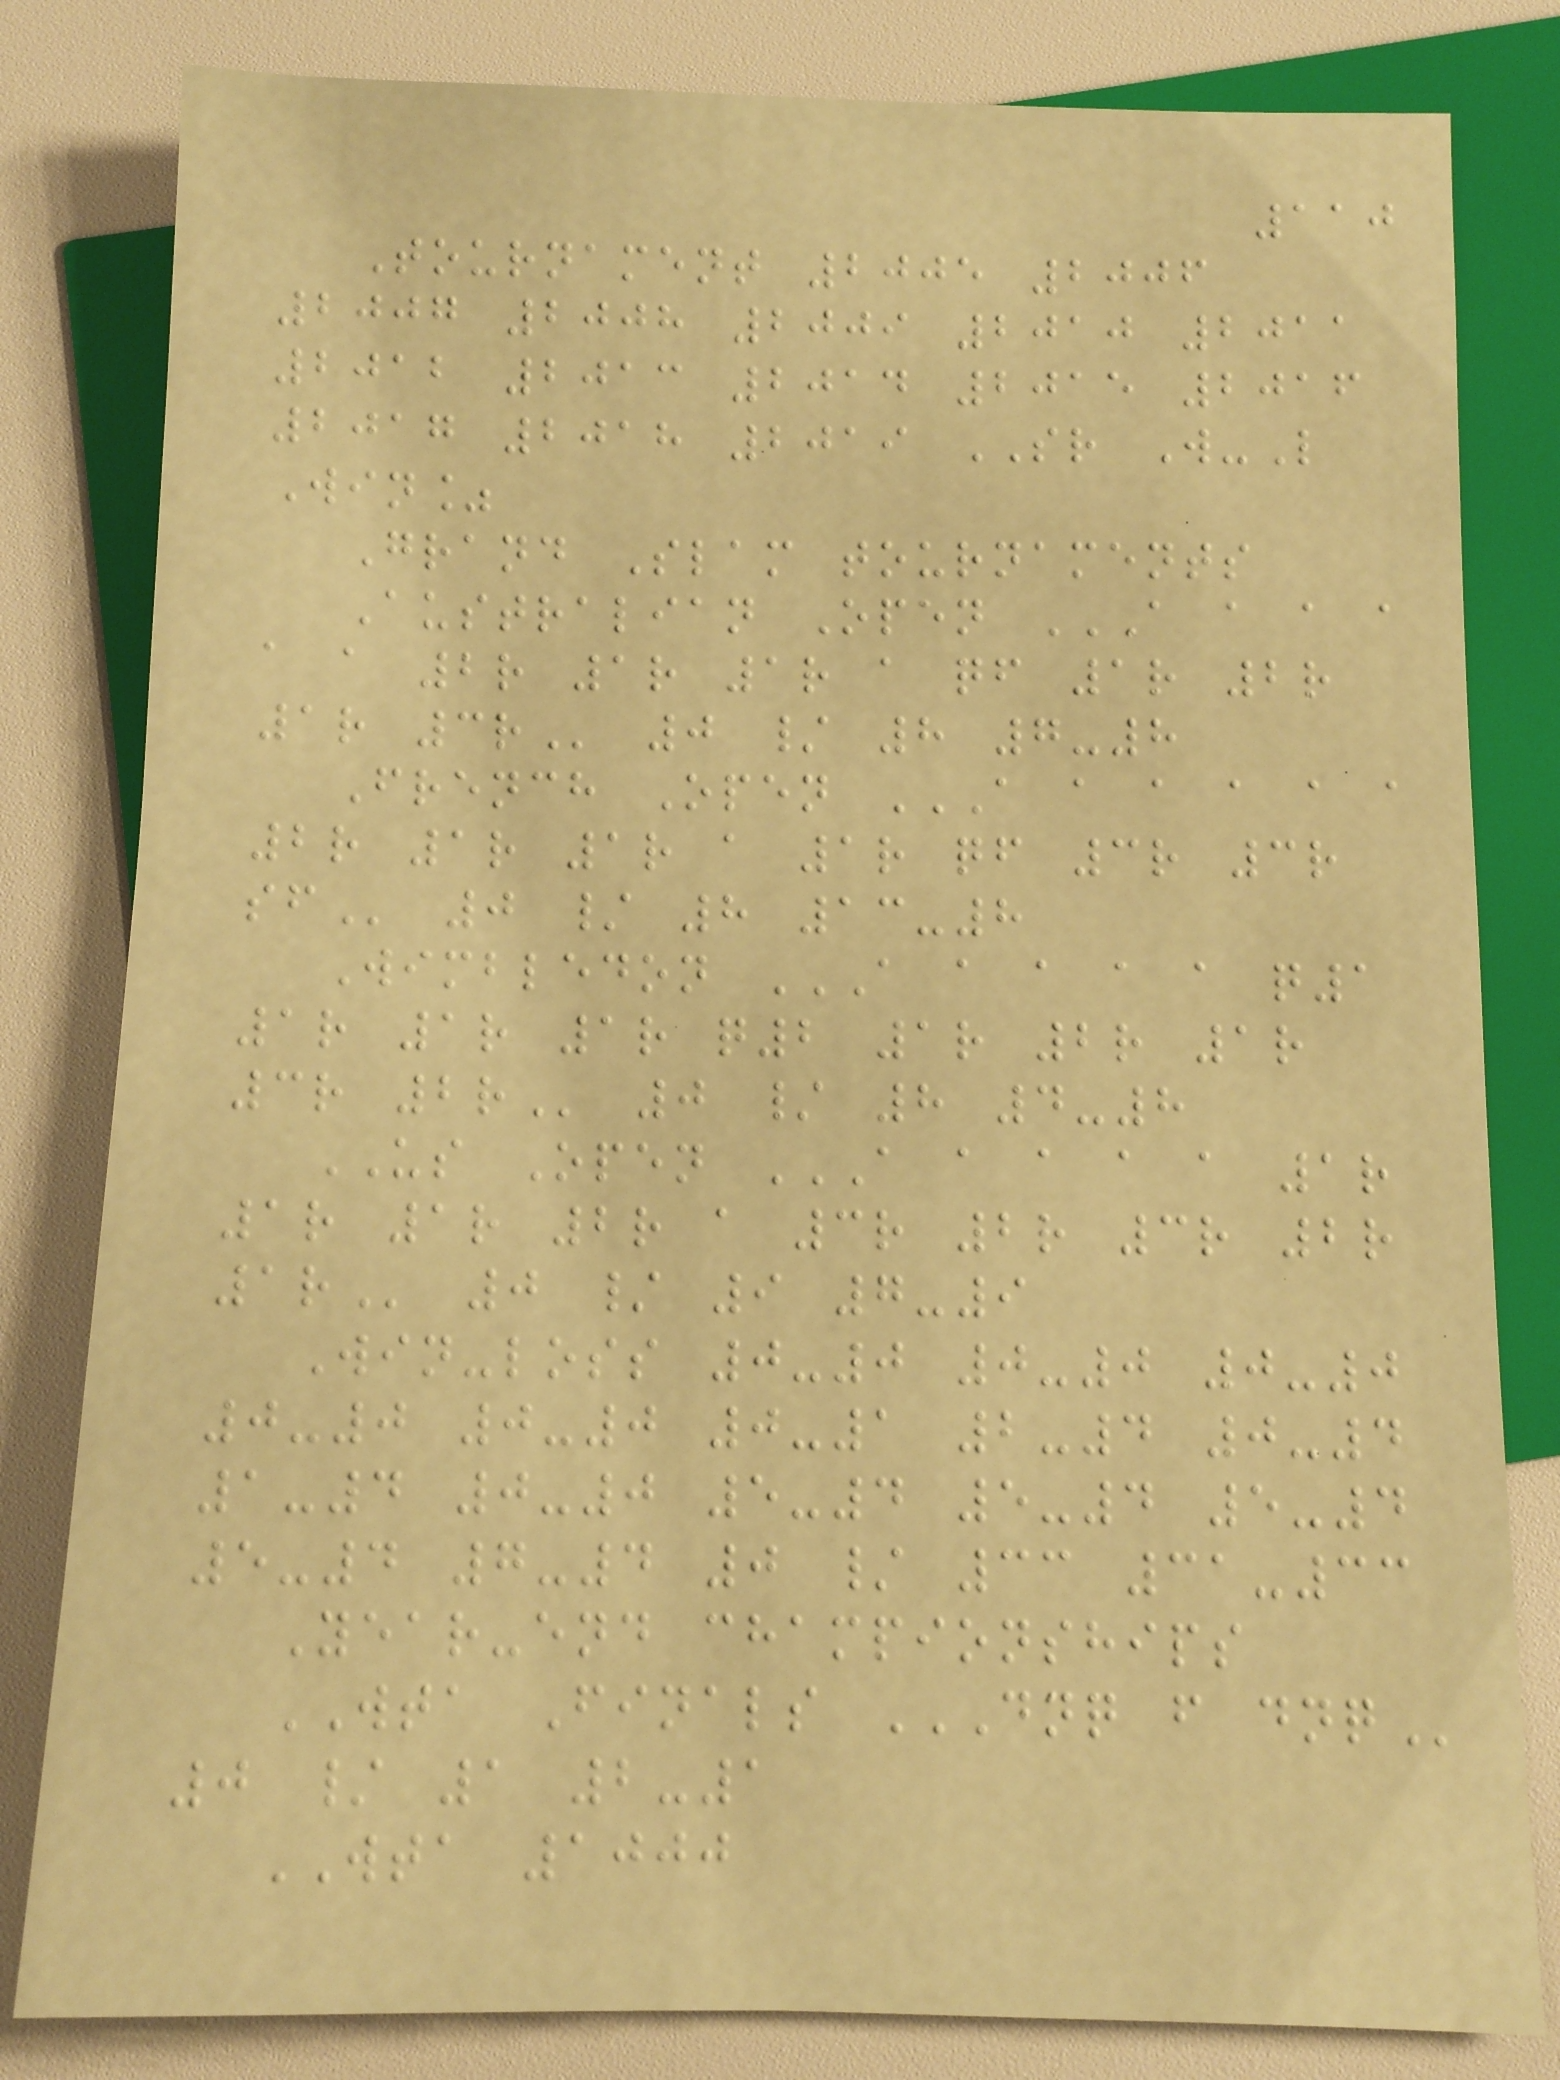110
Tournament 2005 2006
2007 2008 2009 2010 2011
2012 2013 2014 2015 2016
2017 2018 2019 SR W-L
Win%
Grand Slam tournaments
Australian Open A A A A
A A 2R 1R 1R A QF 1R 2R
1R 3R 0 / 8 7-8
French Open A A A A A A
2R 1R 1R A 1R QF 3R 3R
SF 0 / 8 13-8
Wimbledon A A A A A Q1
1R 1R 1R Q2 1R 2R 1R
3R 2R 0 / 8 4-8
US Open A A A A A 1R
1R 1R 2R A 3R 2R 3R 2R
1R 0 / 9 7-9
Win-loss 0-0 0-0 0-0
0-0 0-0 0-1 2-4 0-4
1-4 0-0 5-4 5-4 5-4
5-4 7-4 0 / 33 31-33
Year-end championships
WTA Finals DNQ F DNQ
0 / 1 2-1
WTA 1000
